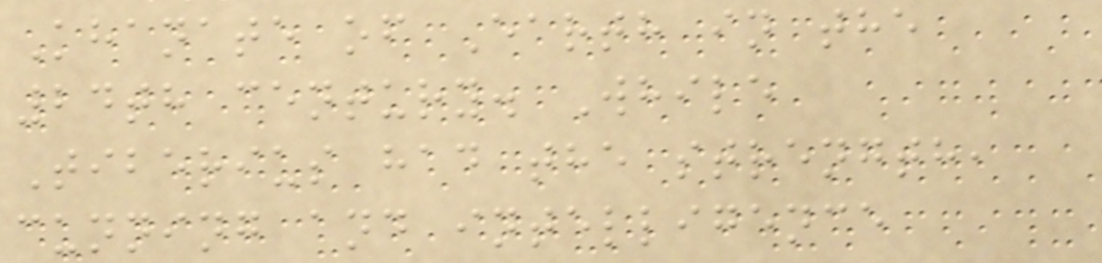Khanate of Earth in the
24th century. While
Tiberius had the strength,
cunning and intelligence
